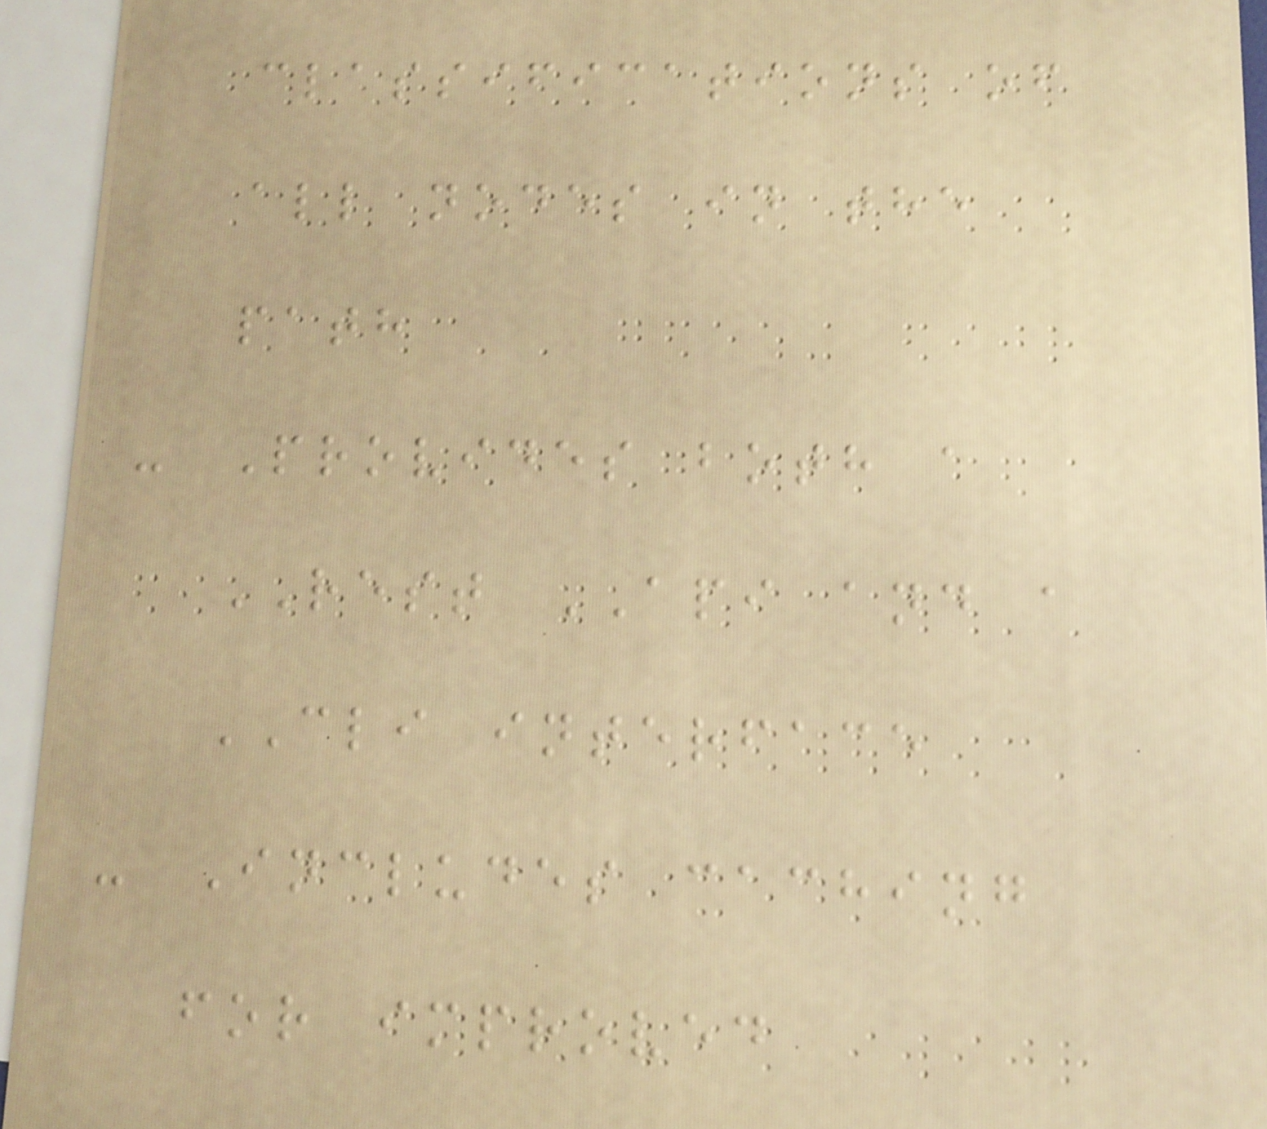classifications of
all nodes in the
path
- Provides both a
REST API and a
CLI interface
- Includes caching
for improved
